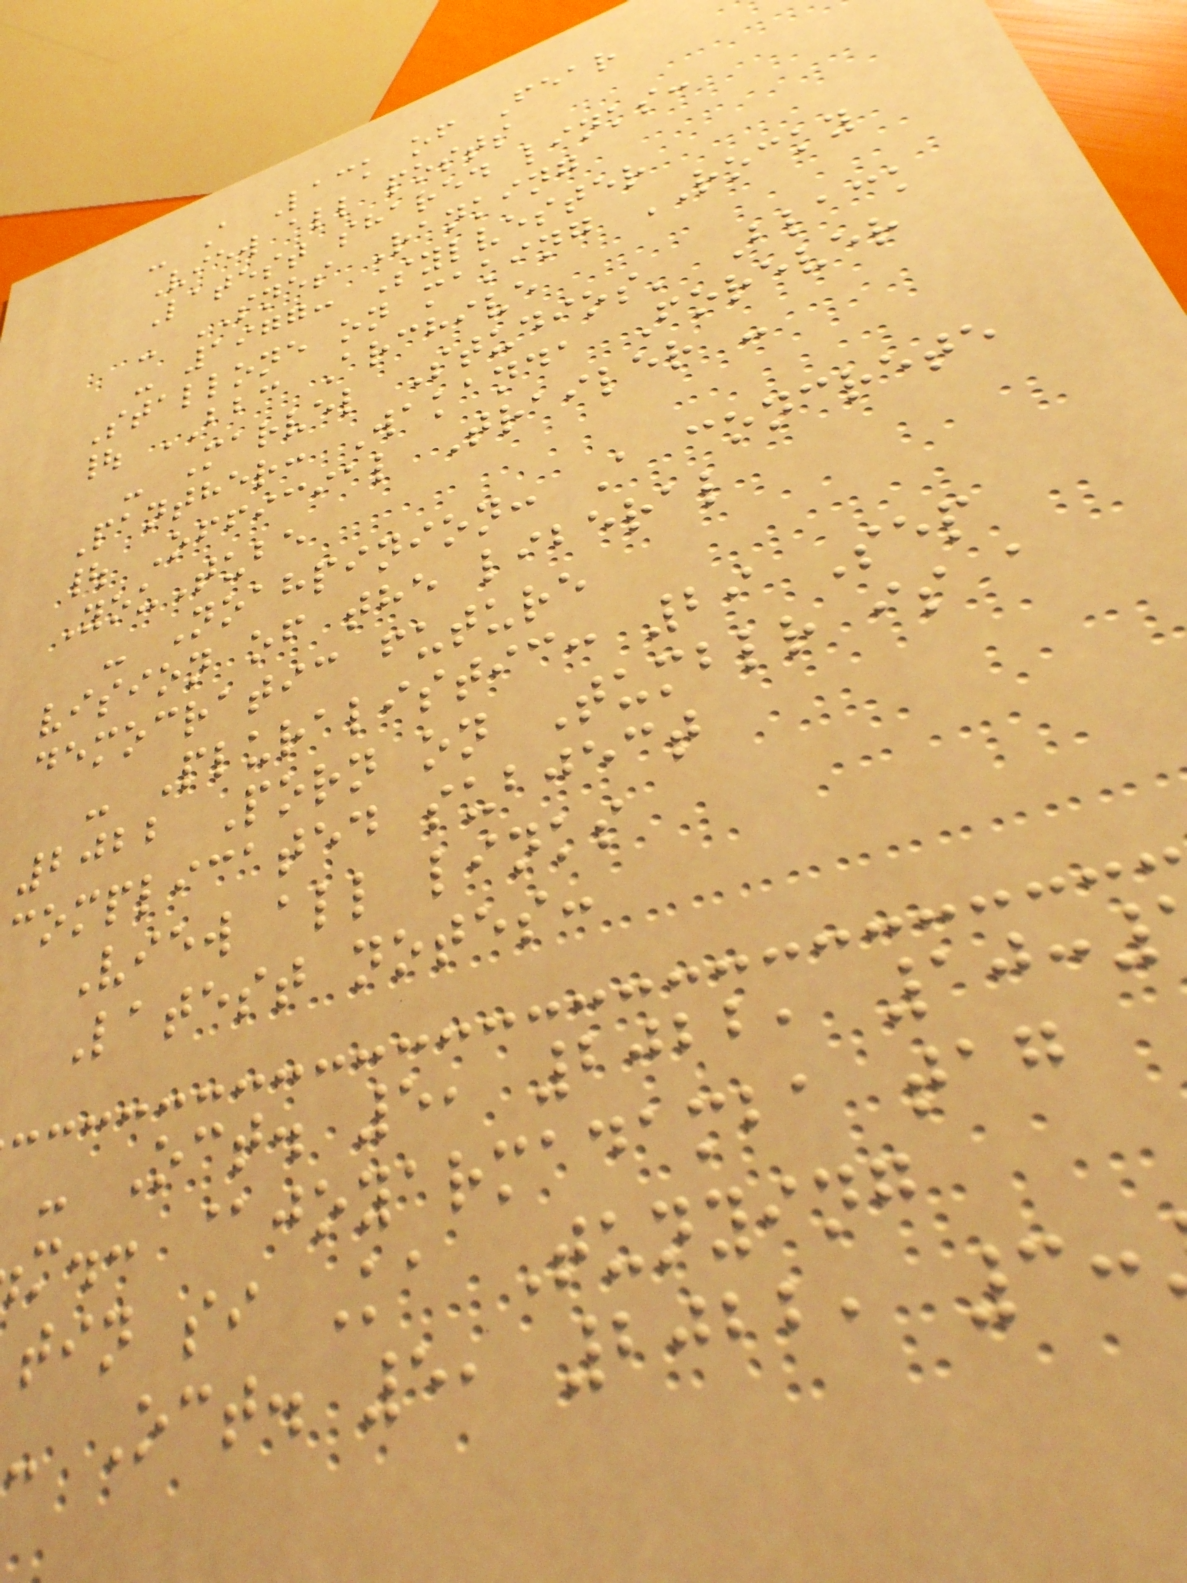- A Lack of Fear
View all posts
Latest shared links:
- SNES Ranking
- 1977: Sylvester
Stallone on making ROCKY
| BBC Archive
- Marvel Studios' Black
Panther: Wakanda Forever
| Official Trailer -
YouTube
- Noahpinion: A concrete
vision of the liberal
democratic future
- Pluralistic: 29 Sep
2022 Porn on Tumblr is a
complicated subject
View all links
Latest notes:
- Oct. 5, 2022, 10:
m.: @joyarmadamba tag
tin si Ka Tunying
- Oct. 5, 2022, 3:
